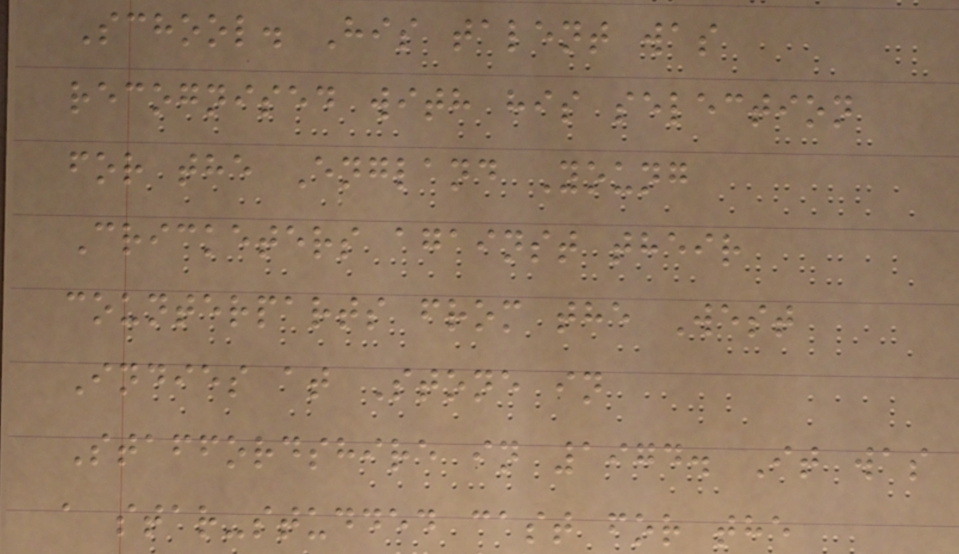School. His talent was
recognised with his selection
for the England Young
Cricketers against their
counterparts from the West
Indies at Stone in
Staffordshire in 1974. It was
a star-studded cast for the
